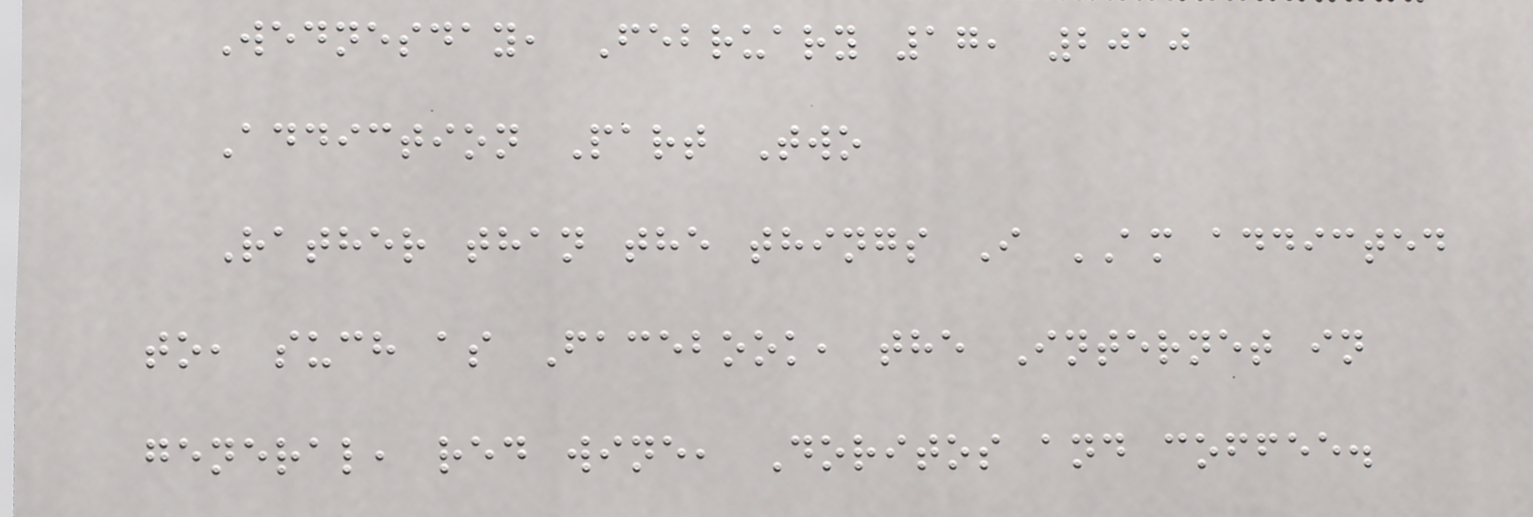Wednesday, February 17, 2010
Addiction Part Two
Rather than the things I AM addicted
to, such as Facebook, the Internet in
general, red wine, Doritos and coffee.
